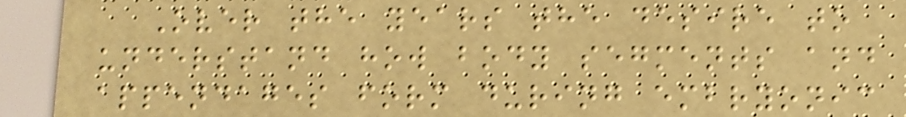Over the years the desire to
understand how body segments and
appendages form during embryonic
